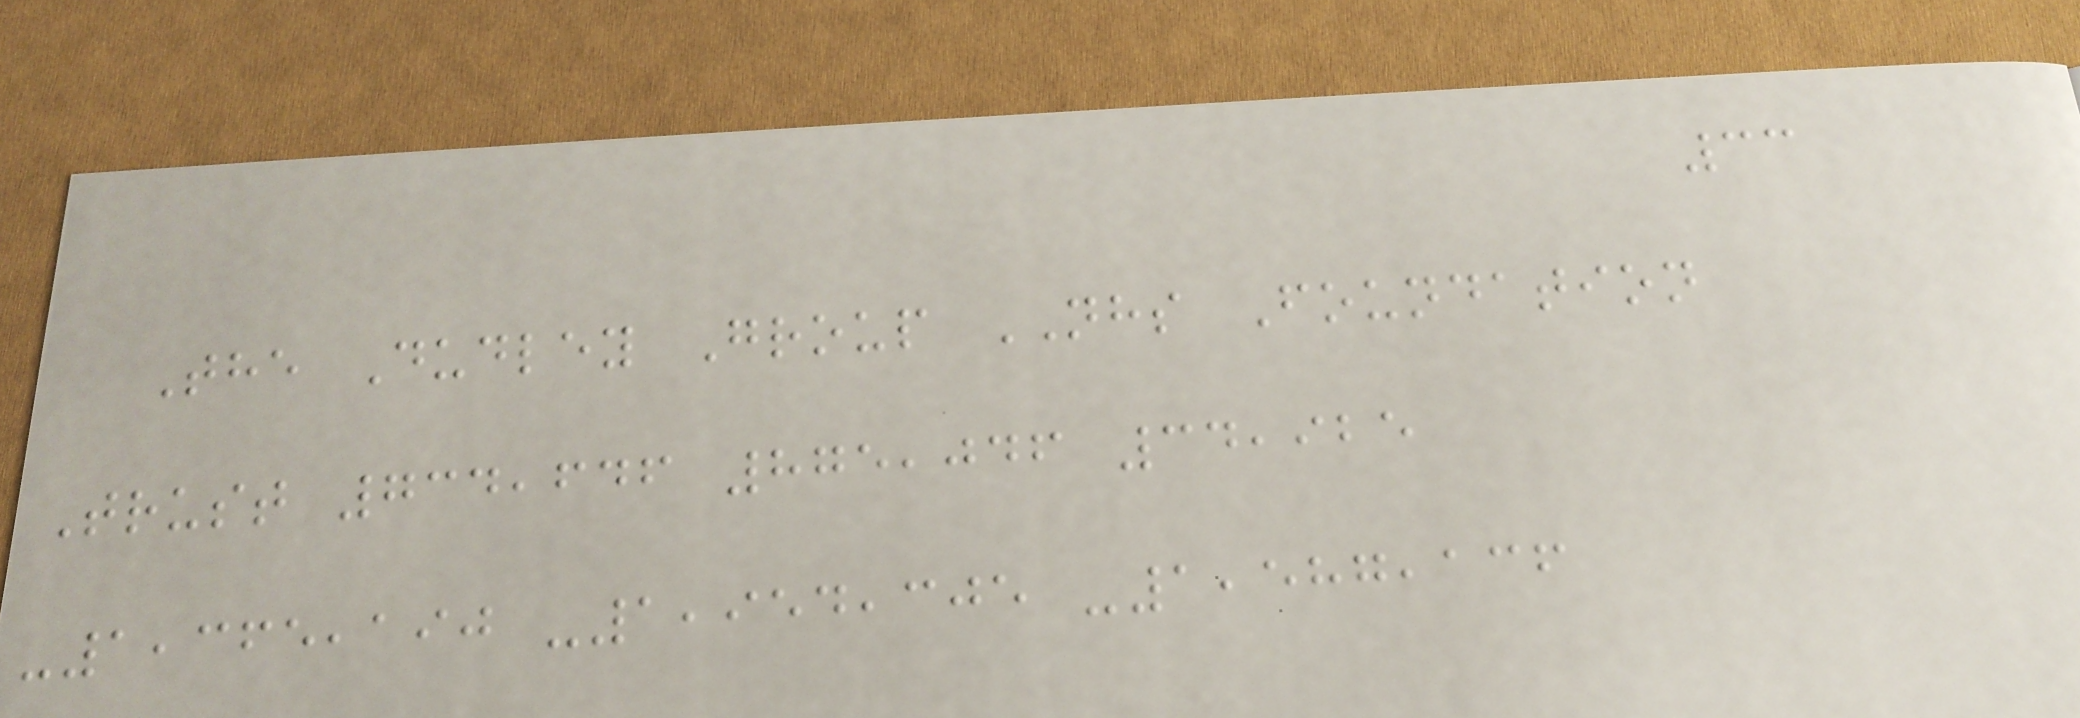33
The Dudley Group NHS Foundation
Trust 734,646 875,046 34,925
-1,365,190 -1,954,305 -1,587,136
